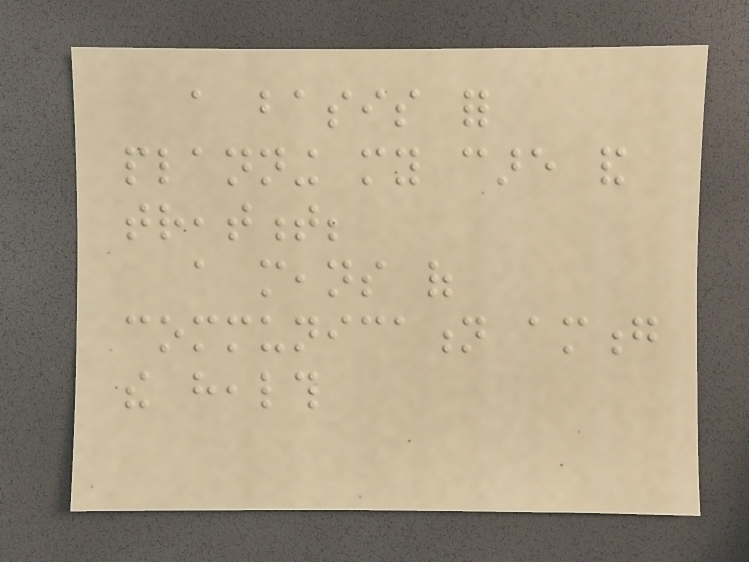a basis for
planning my care and
treatment;
a means of
communication among
the health
